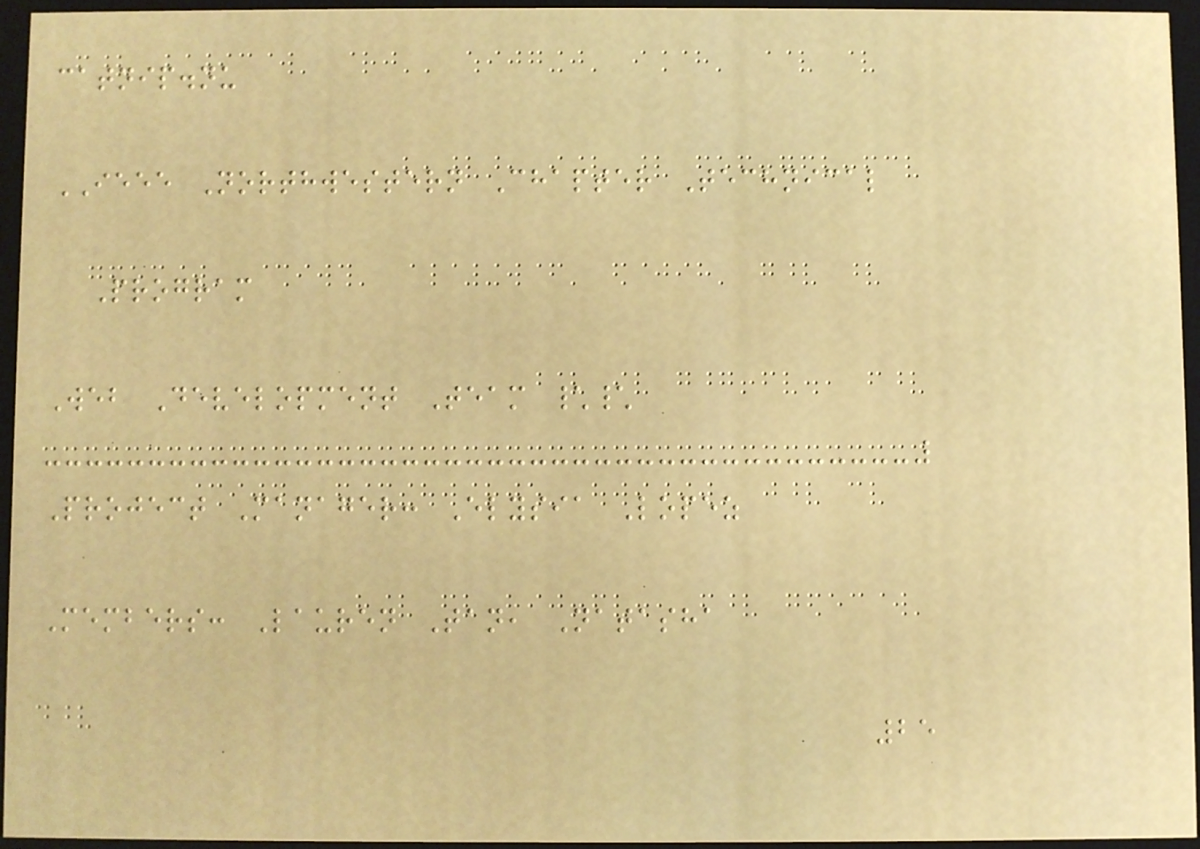catnip.nu
IEEE Northwestern Chapter Technical
Program
Web Development Team \\
Project Manager: Elysia Lopez
Members: Lauren Tan, Natasha
25
